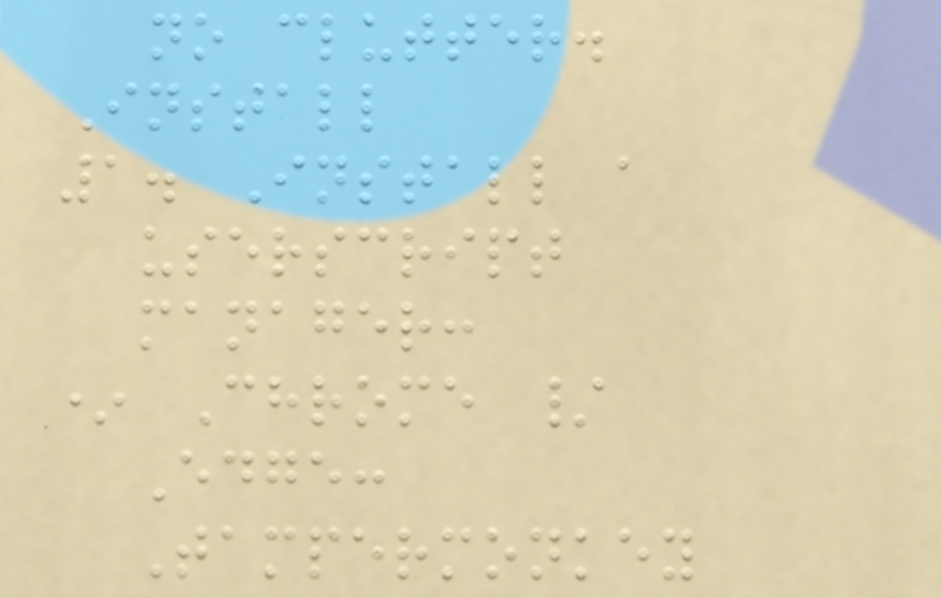no clutter.
Install
1. Install a
userscript
manager:
* Chrome /
Edge:
Tampermonkey
